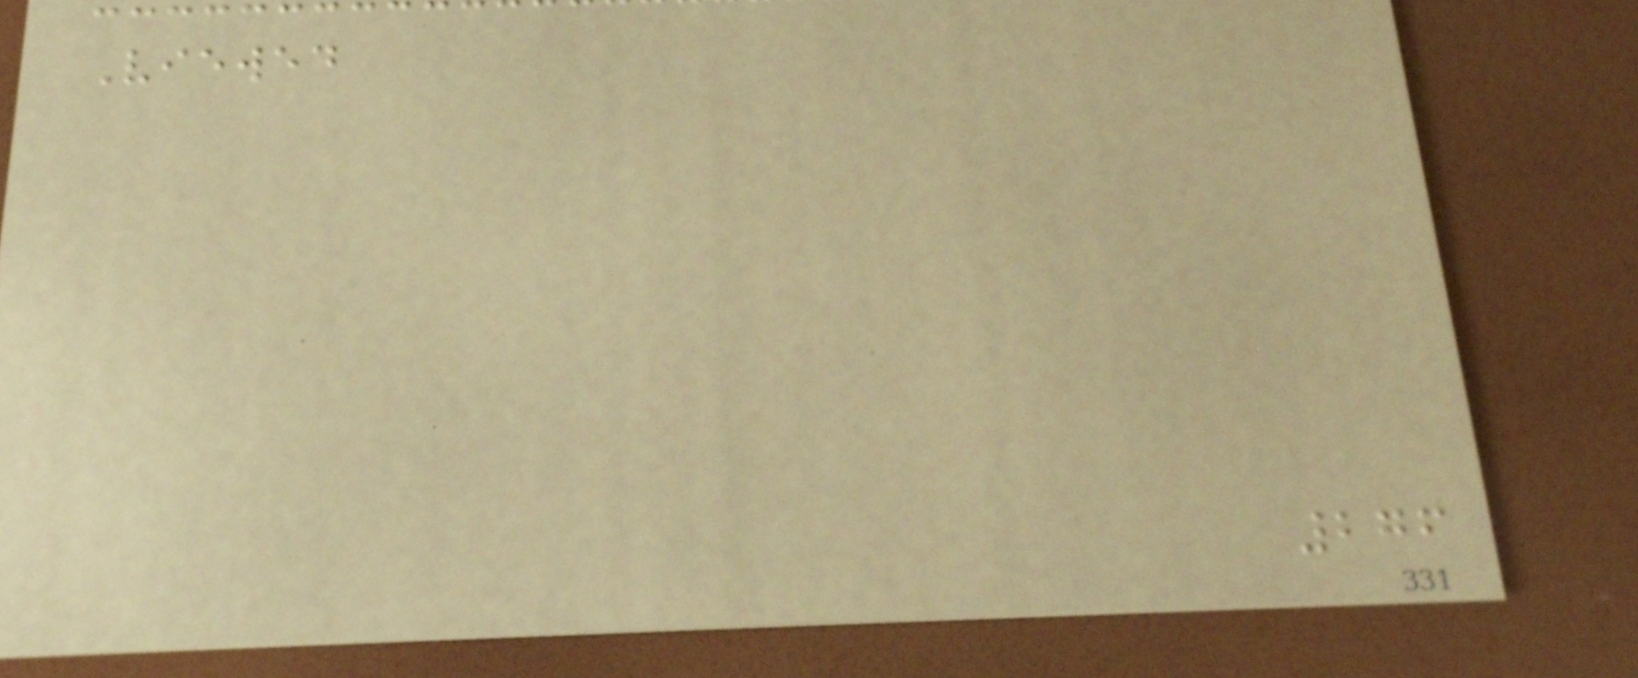Viewed
276
